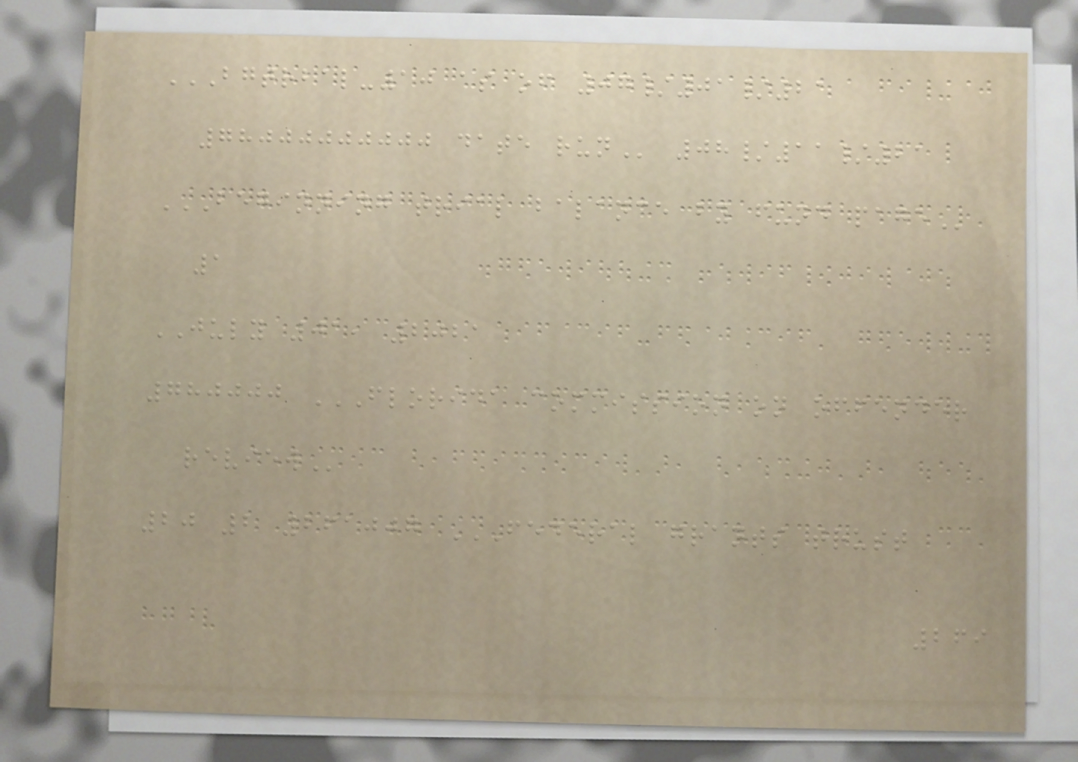BGTRBAL-10 AS OF 07/01/21
78000000000 DATE RUN 08/11/21
BEGINNING TRIAL BALANCE BY FUND PAGE
1
JULY 01, 2021
780000 FLORIDA COMMISSION ON OFFENDER
REVIEW
20 2 261007 FEDERAL GRANTS TRUST
269
